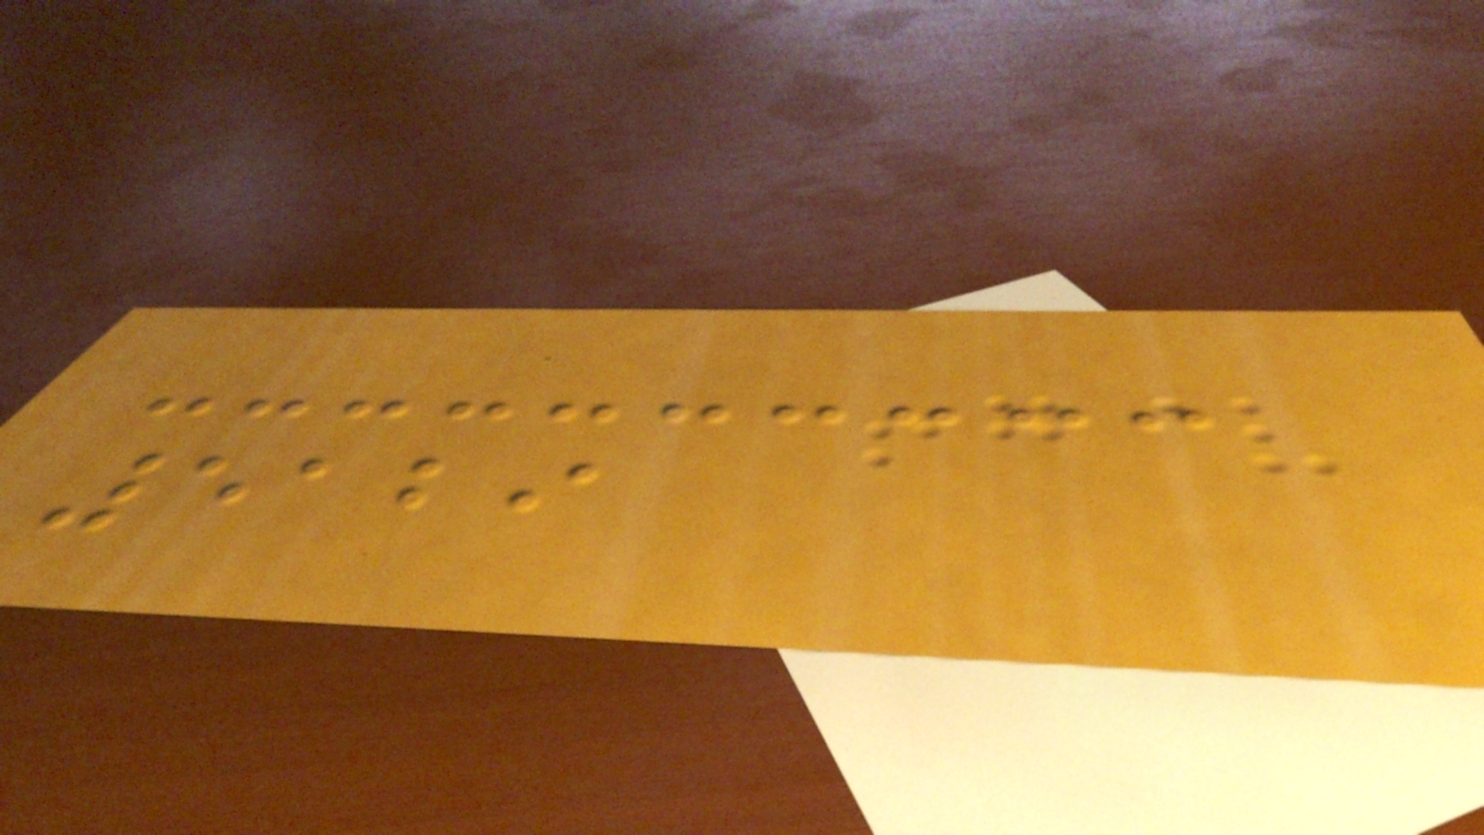5129
